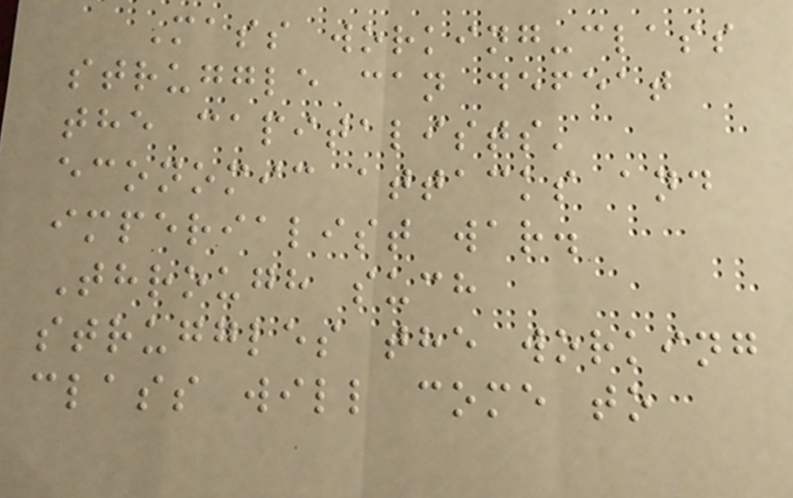Mass working-class
struggle can defeat
the capitalists'
economic attacks and
imperialist war.
Through such
struggles the working
class will come to
